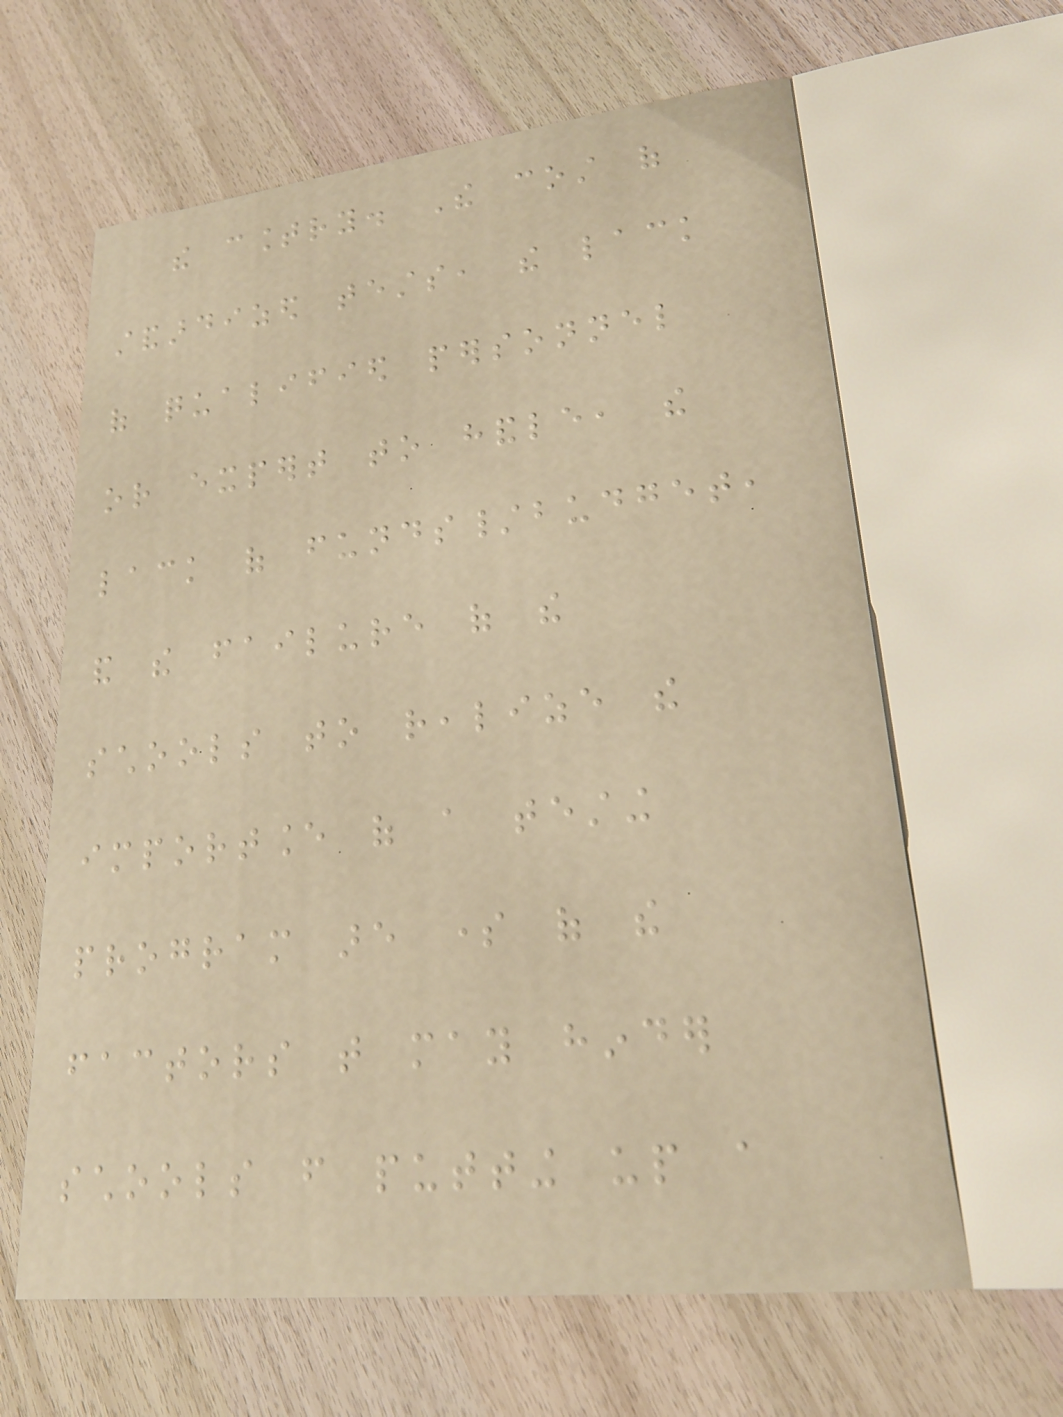the country. The cost of
standardized tests, the lack
of qualified personnel
or expert to handle, the
lack of funds/budget,
and the failure of the
schools to realize the
importance of a testing
program are some of the
factors that may hinder
schools from putting up a
